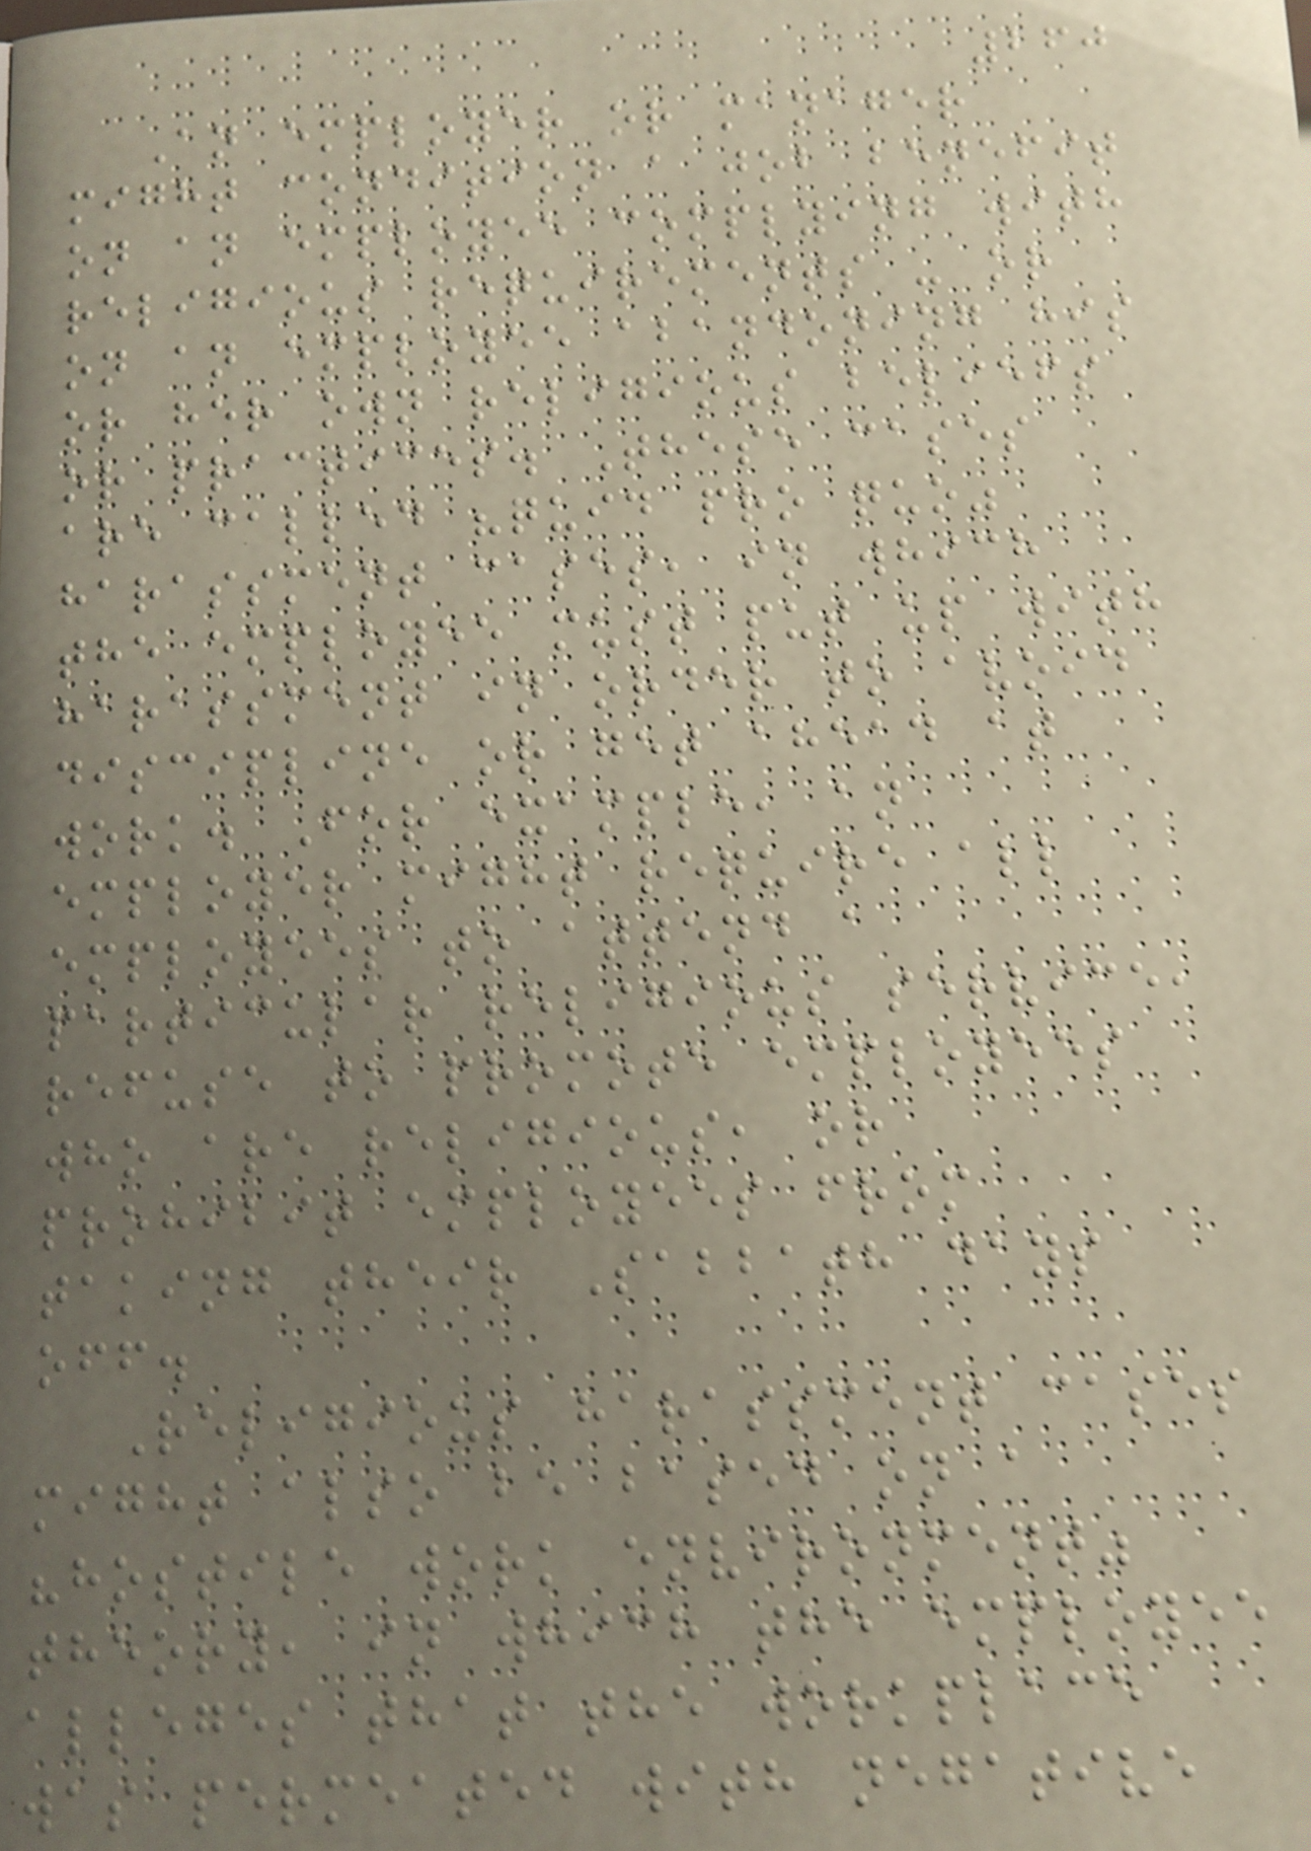260
An employer or manager
might condition a job benefit
on an employee complying with
religious requirements - or
on an employee abandoning his
or her own religious beliefs
or practices. These cases
are called "quid pro quo"
harassment cases, in which
the employee must put up with
harassment in order to avoid
discipline or get ahead at
work. For example, an
employer might require all
employees to attend a
particular religious service,
refuse to promote employees
who are religious, or
prohibit employees from
taking their Sabbath days
off.
Religious harassment cases
might also be based on a
"hostile work environment"
theory, in which the employee
alleges that the workplace
was permeated with negative
